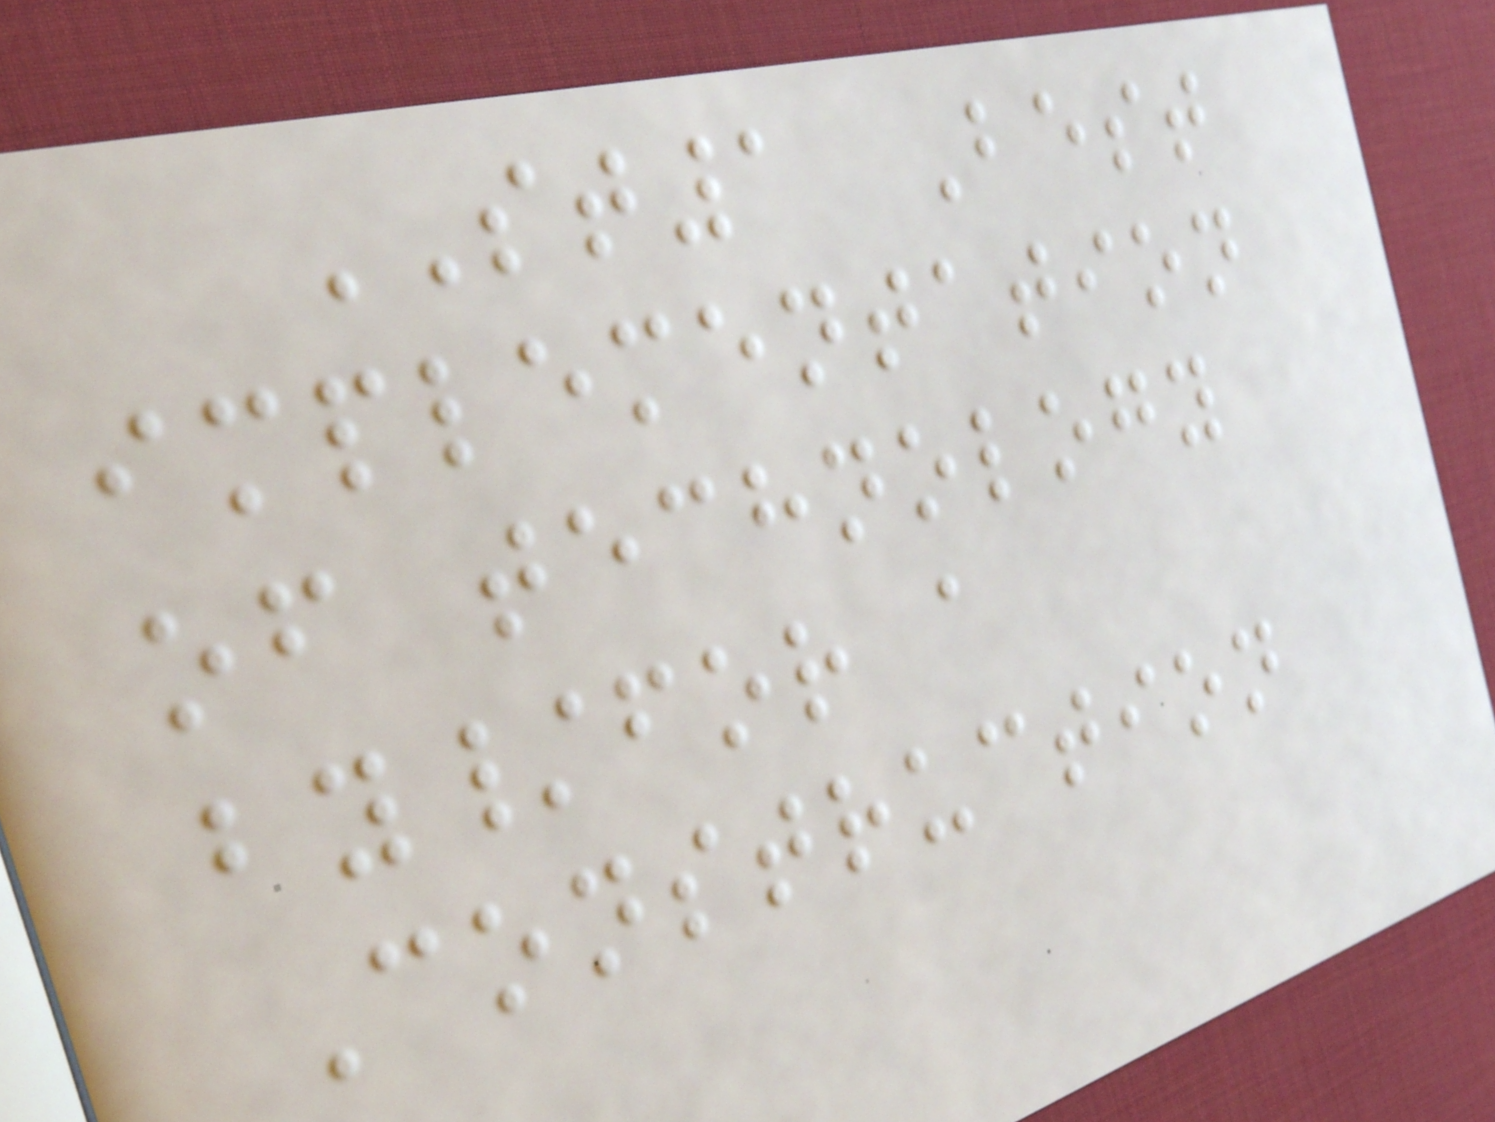ST1 Best
implementation
of technology
by/for a
Construction
